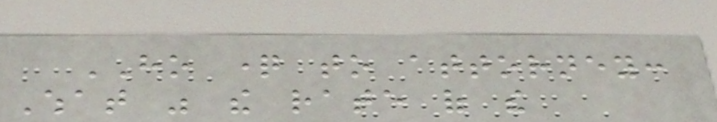HO question to attorney:
What was the rate of the
